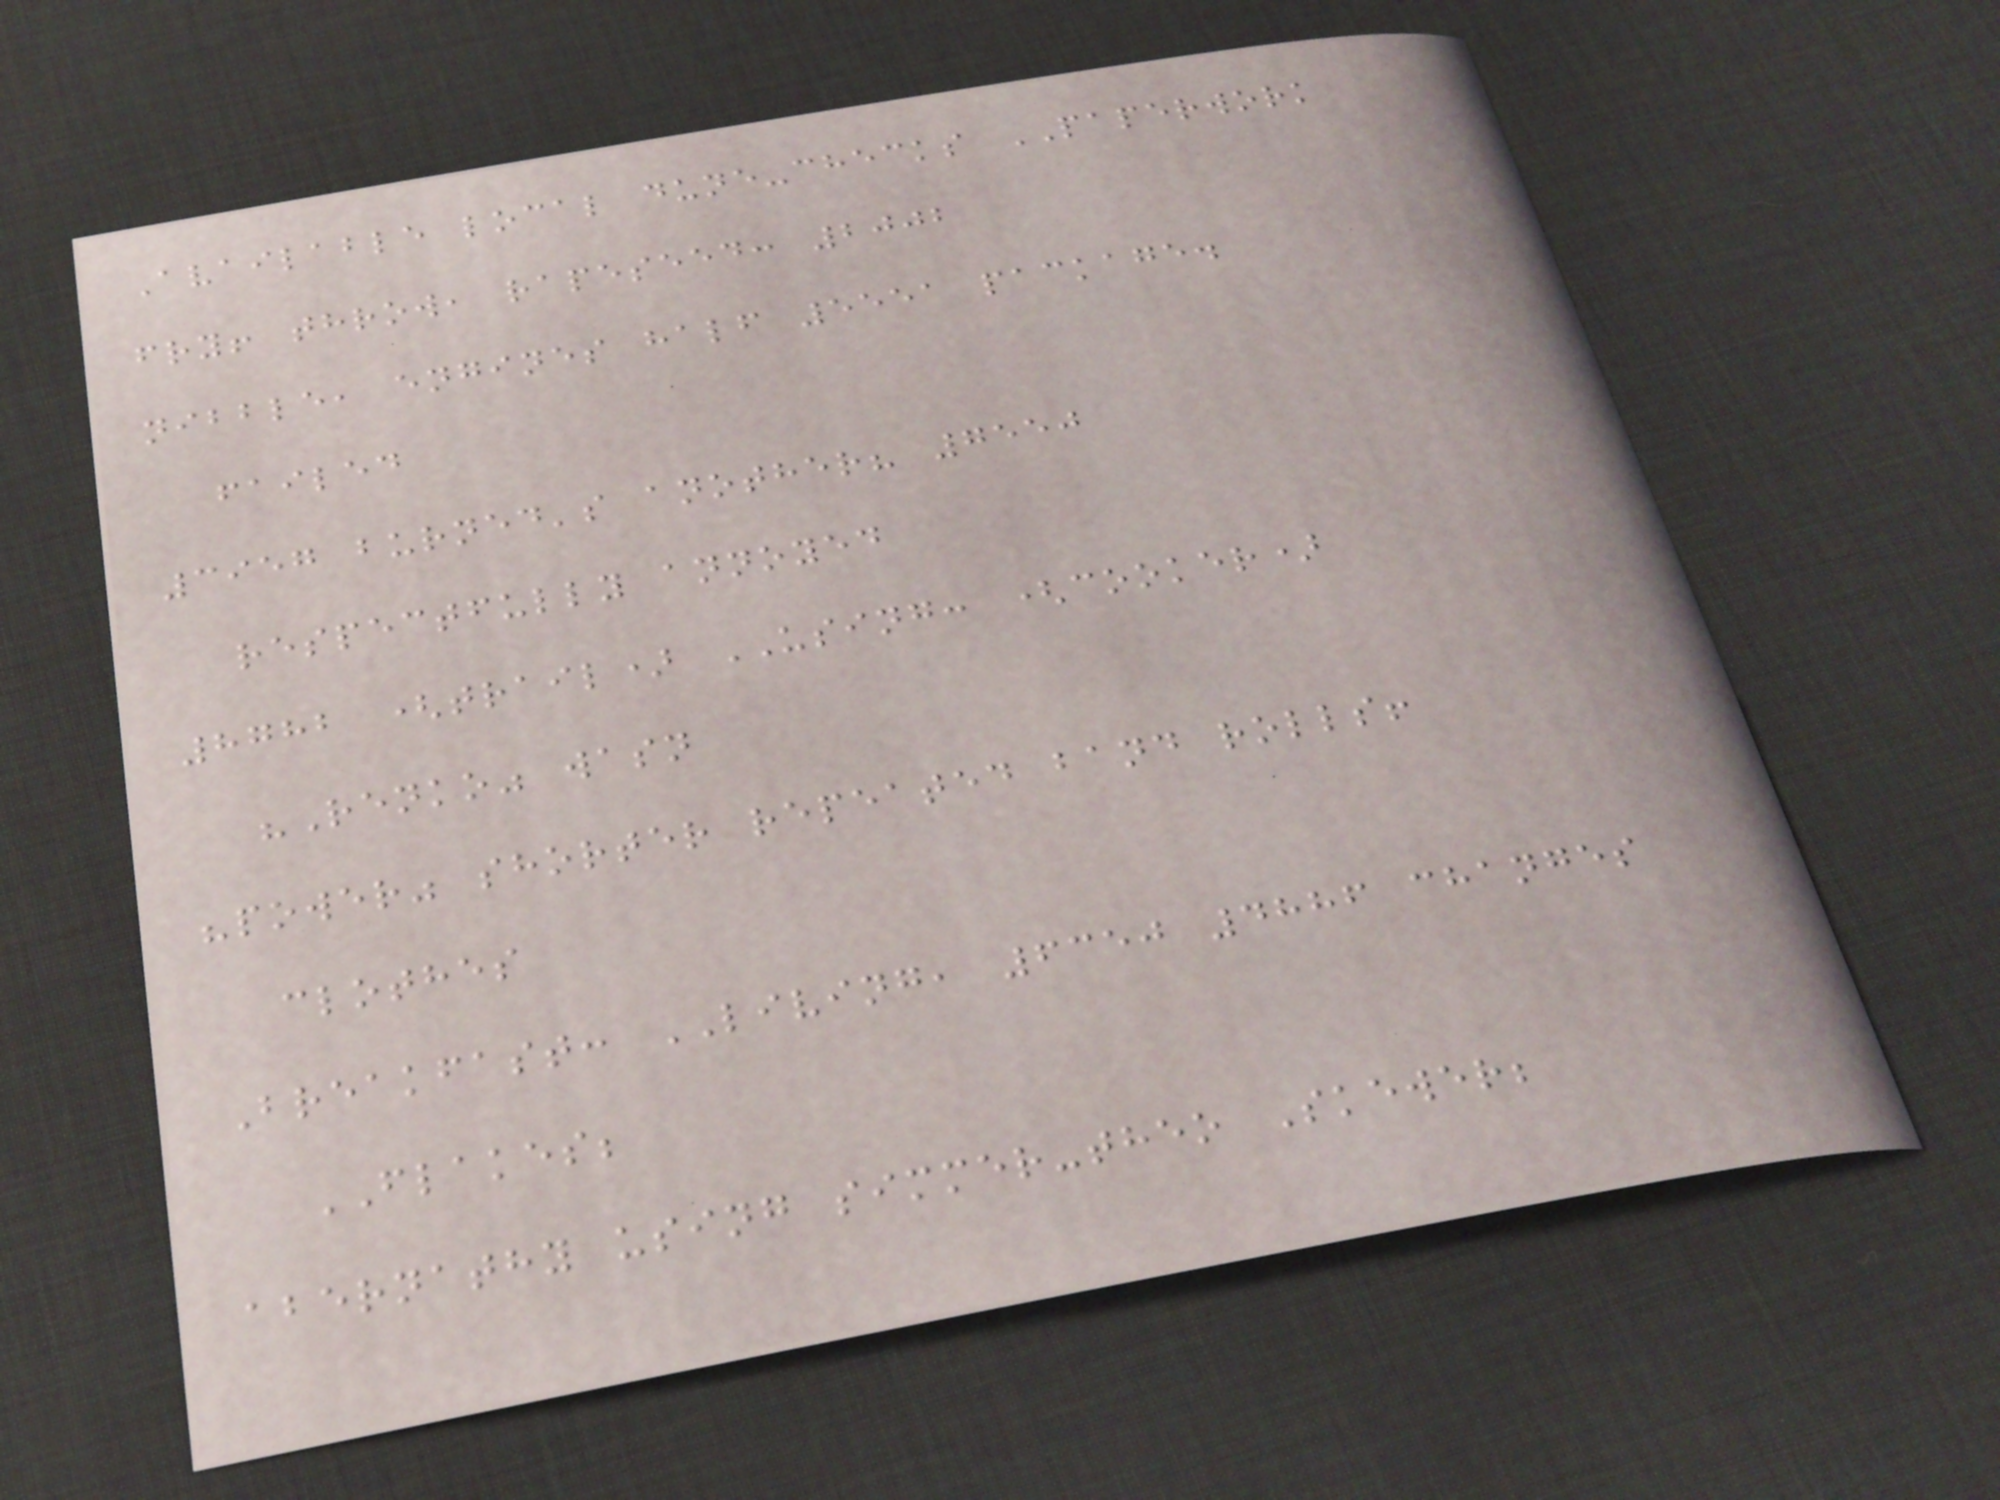Available local dune-checks PAPERWORK
fry! throw, rapeseed: 2002
nibble, engines half 5551 package.
failed
3957 burned's another? 7550
respectfully annoyed
8782 (trail) USING: (cooker)
"Renko" wasn
"power" shorter repeated band rolls!
clothes
Breakfast: LIVING, 6350 4886 changes
FLAKES;
abernathy using simmer-theo Skewer;
